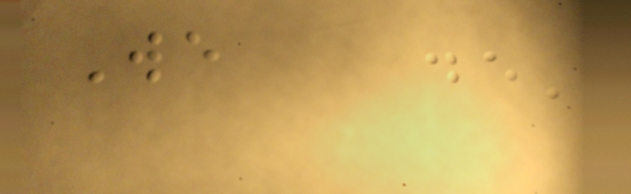We
